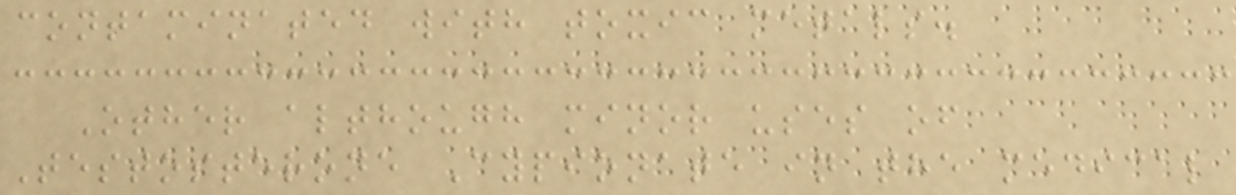contaminated with toxic metals.
Other although minor uses of
Testosterone Cypionate in the medical
